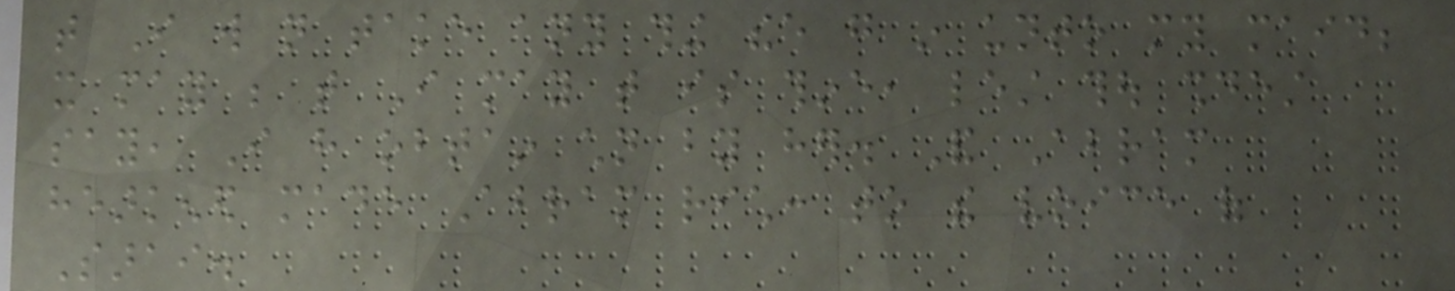that I will not take any thing thee go in unto my maid;
it may be that I may that is thine, lest thou shouldest
say, I have obtain children by her. And Abram
hearkened made Abram rich: to the voice of
Sarai.
